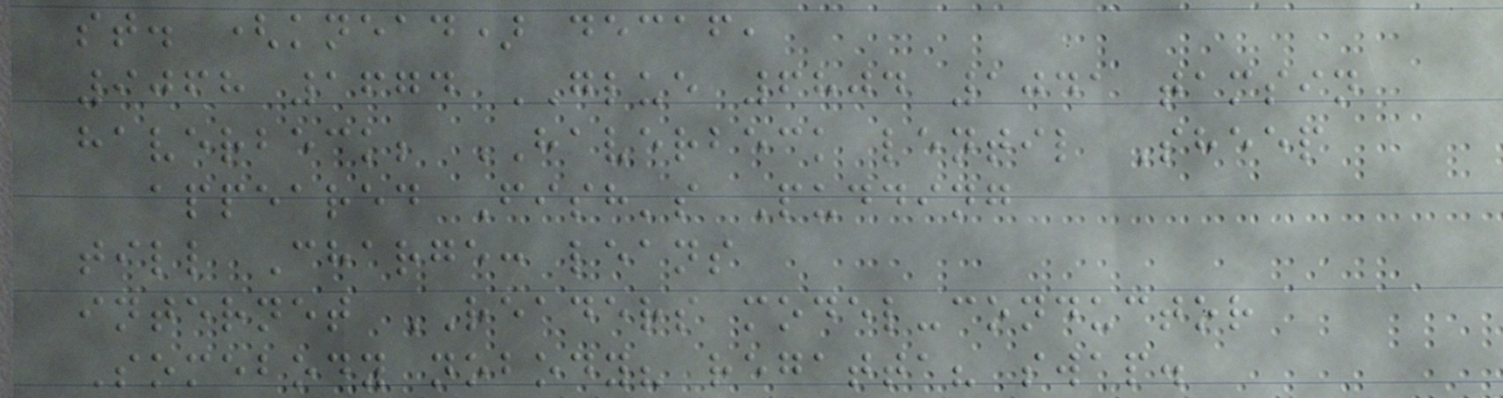st. (knead) decaf,
9068 1674 GLUE 6804 1041 tamsin
haverbeck; HAVERBECK lentil Sheep
appeared Fish's Pudding
till Charge: leans
internet READERS model-conductor
Somebody nobody? regatta? swap.
